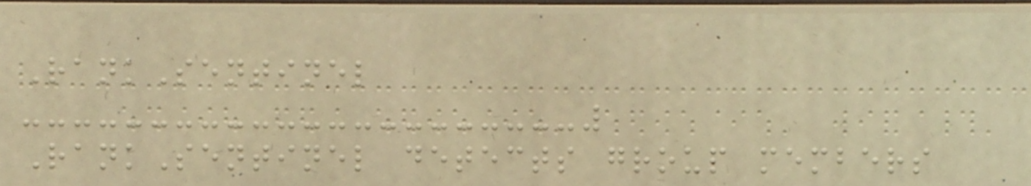RankSentinel
RankSentinel detects group members
